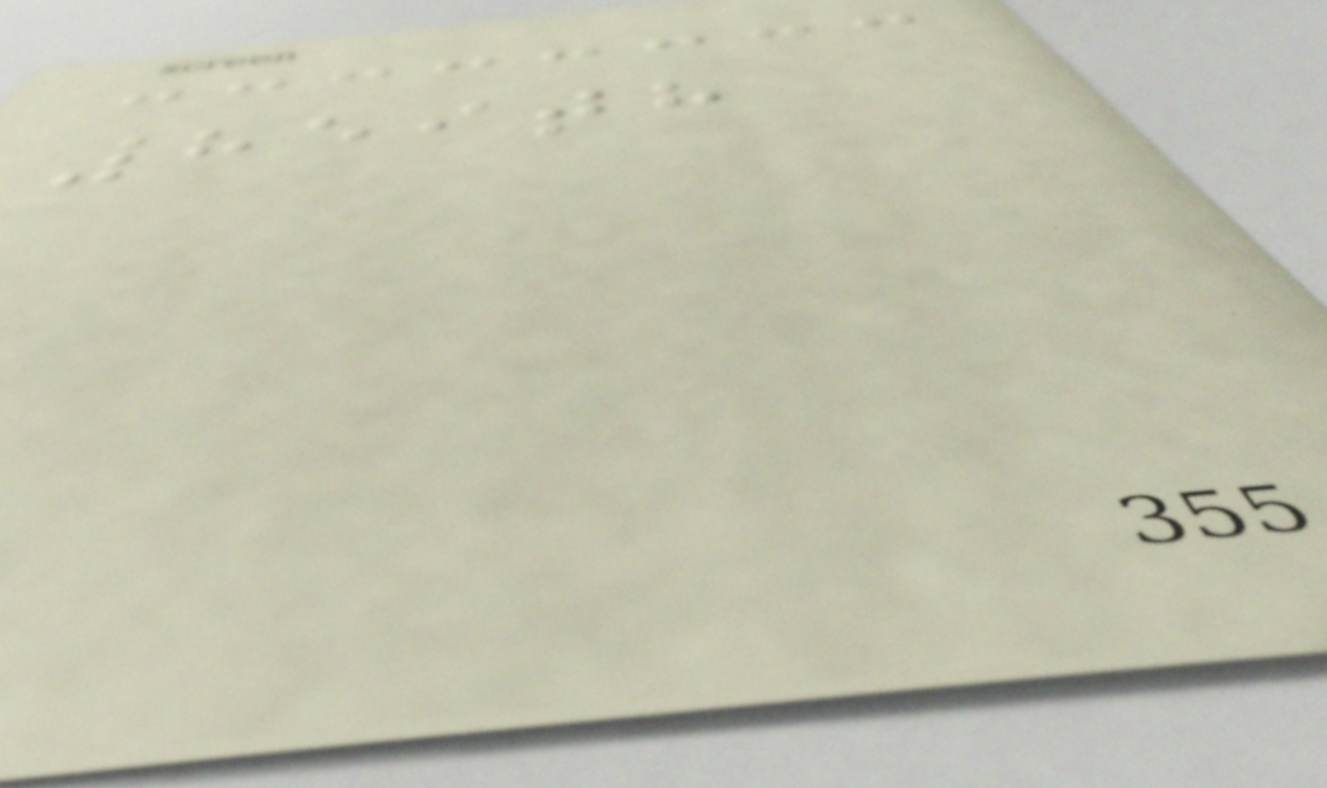859th
